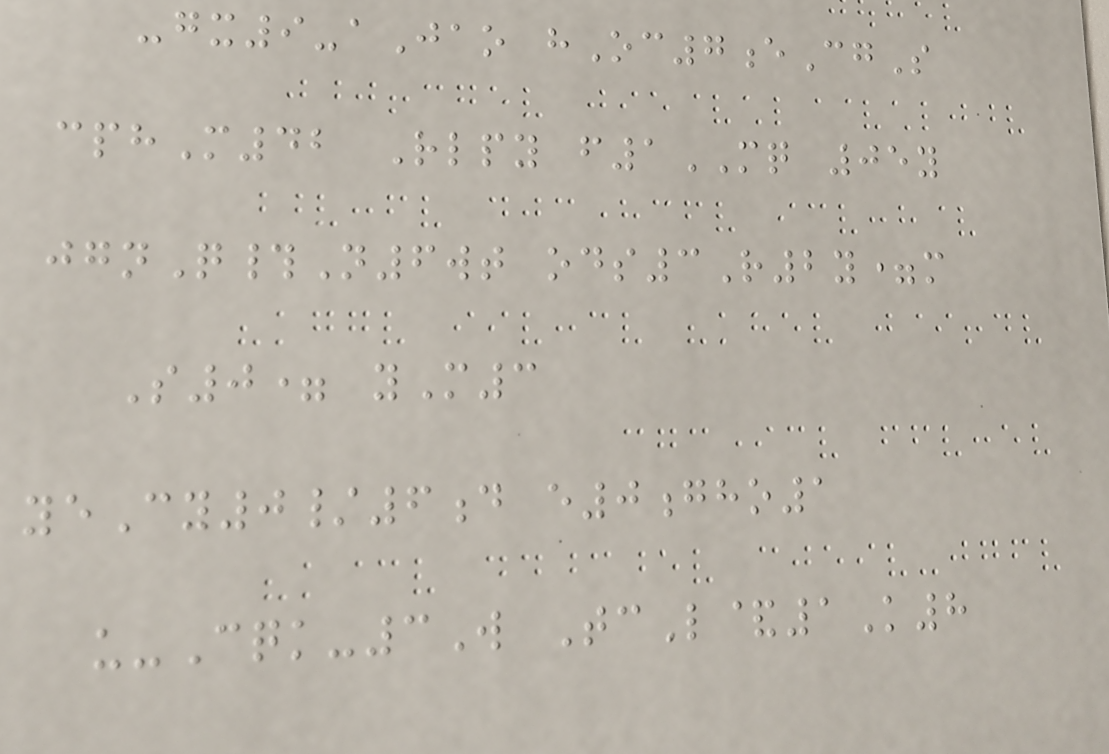-gx9-aJao hOc7eCgS
cphM42 Rlpy f1MQ 05y
jgnQ#N6wt ods3R2y=m
S0= yM3
yeCy0/6d e0gho1
u-Cqk-3W TcL&1K8
